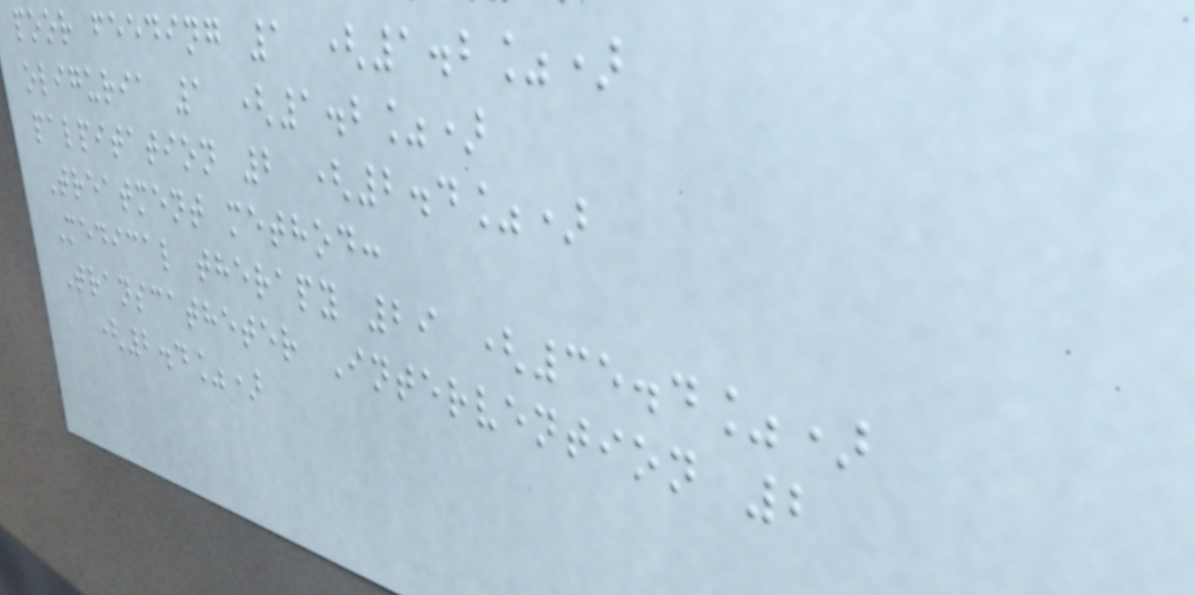poor feeding 1 (1.2%)
oliguria 1 (1.2%)
palpitation 2 (2.4%)
Treatment method:
Medical therapy 29 (35.4%)
Transcatheter Intervention 2
(2.4%)
